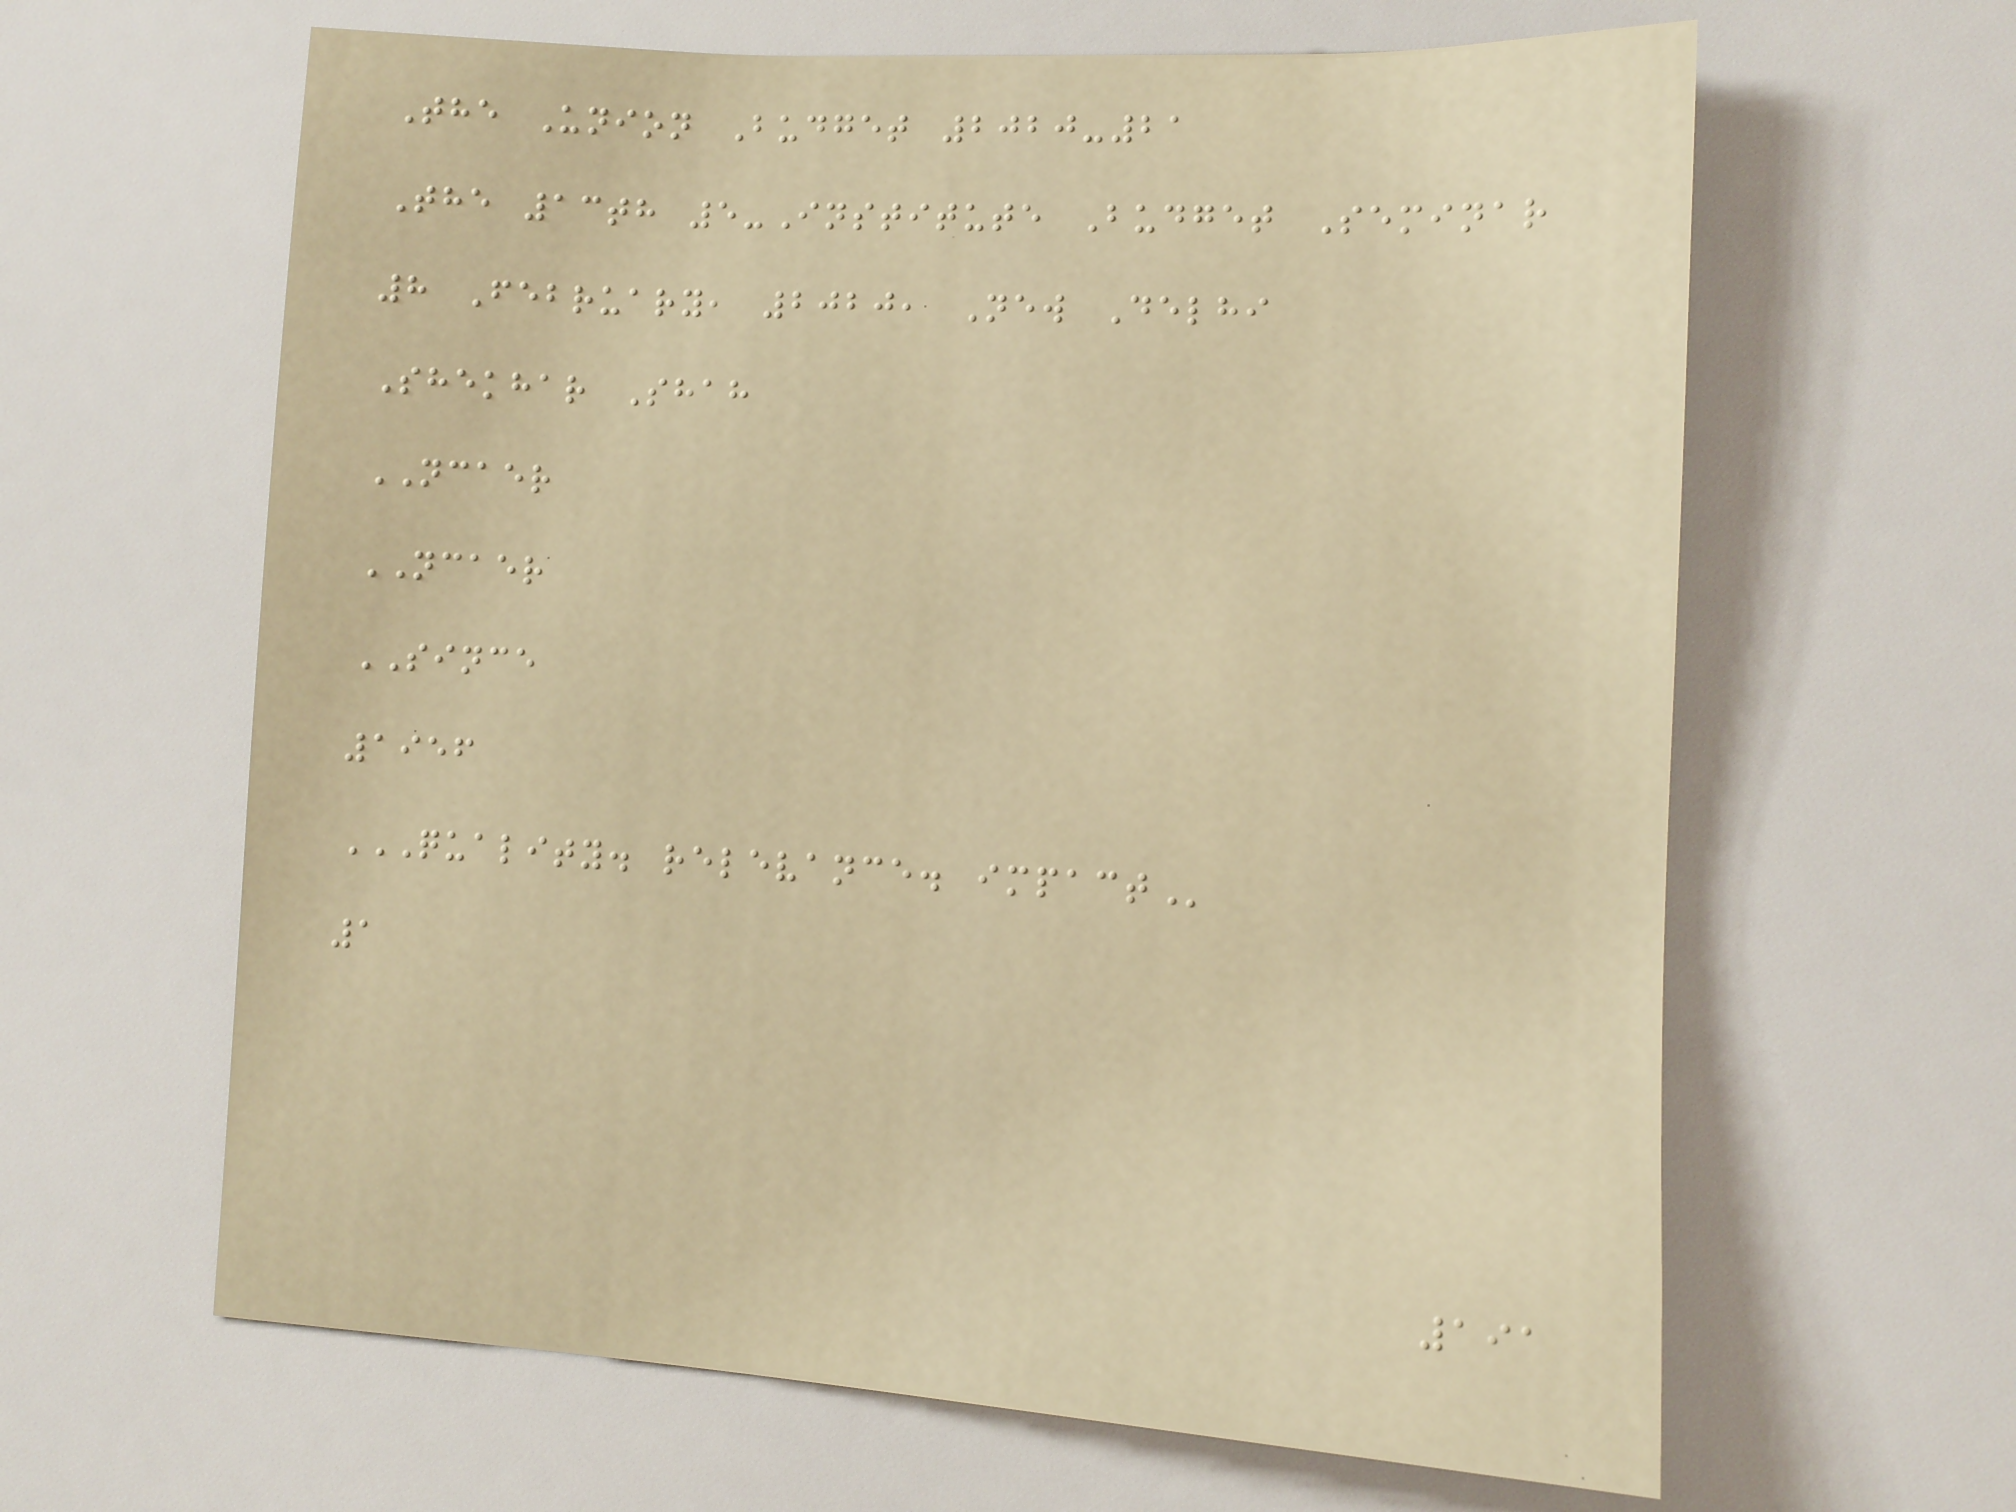The Union Budget 2020-21
The 13th 5-Institute Budget Seminar
8 February, 2020, New Delhi
Shekhar Shah
NCAER
NCAER
SINCE
1956
QUALITY. RELEVANCE. IMPACT
1
191
